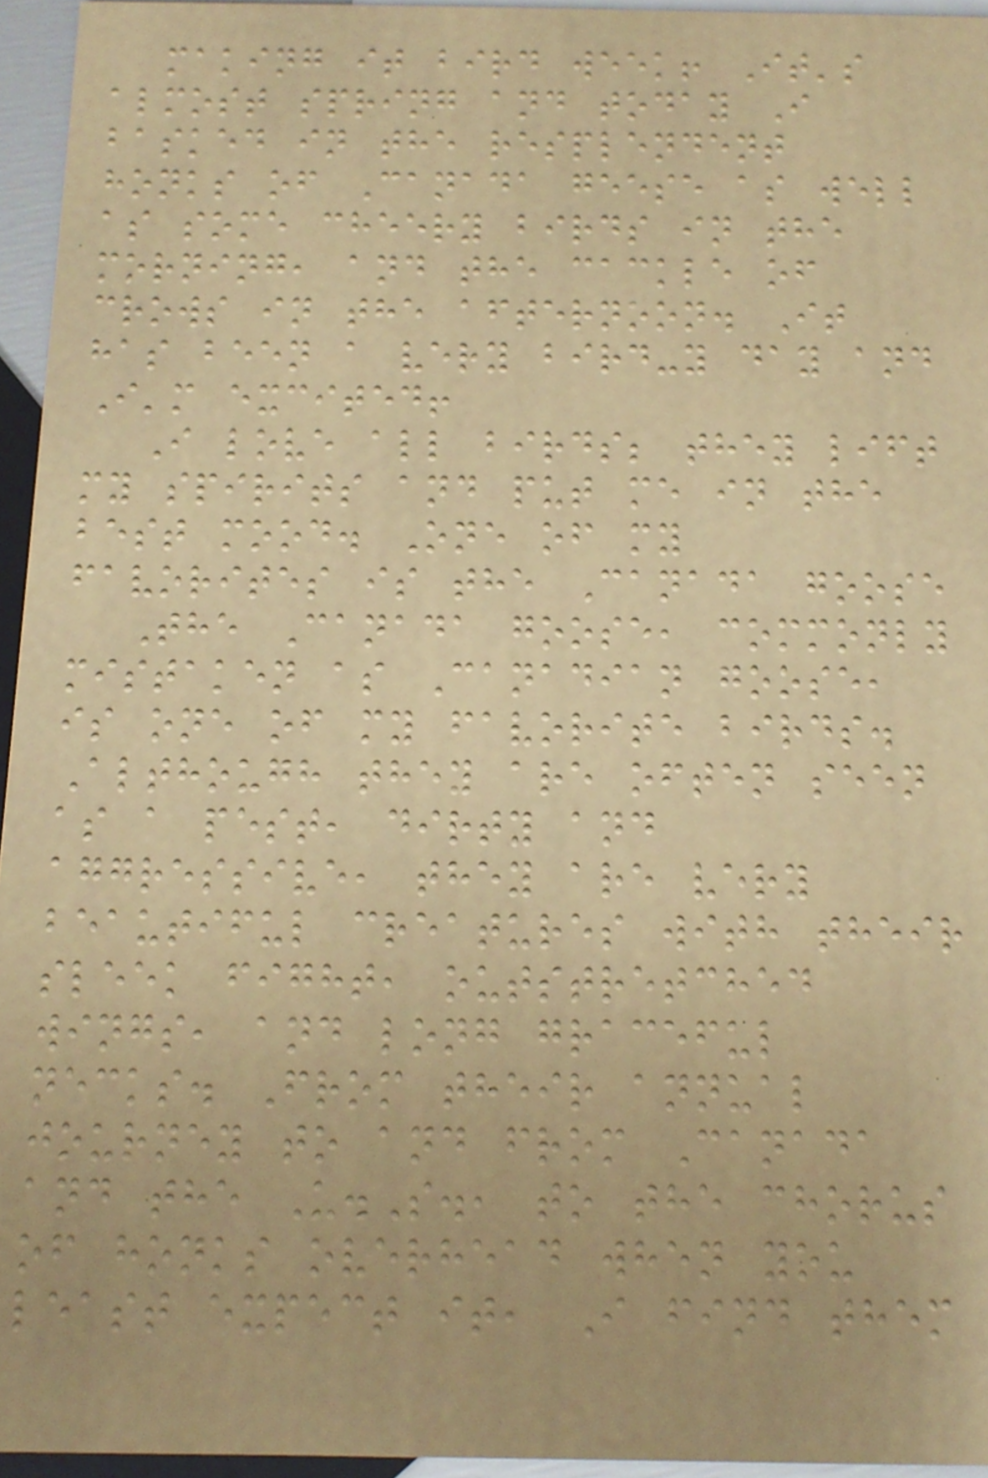making it bird week! It's
almost spring and today I
basked in the resplendent
honks of Canada geese as well
as some cheery birds in the
morning, and the cackle of
crows in the afternoon. It
has been a very bird-y day and
I'm excited!
I love all birds; they lift
my spirits and put me in the
best mood. One of my
favorites is the Canada goose
The Canada goose, commonly
mistaken as Canadian goose,
is one of my favorite birds.
Although they are often seen
as a pest, dirty and
aggressive, they are very
beautiful creatures with their
sleek fight, outstretched
wings, and long graceful
necks. From their annual
journey to and from Canada
and the U.S., to the chorus
of honks overhead when you
least expect it, I find them
